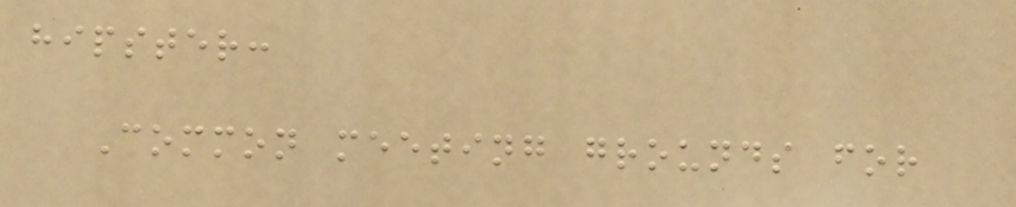hipster:
Common meeting grounds for
